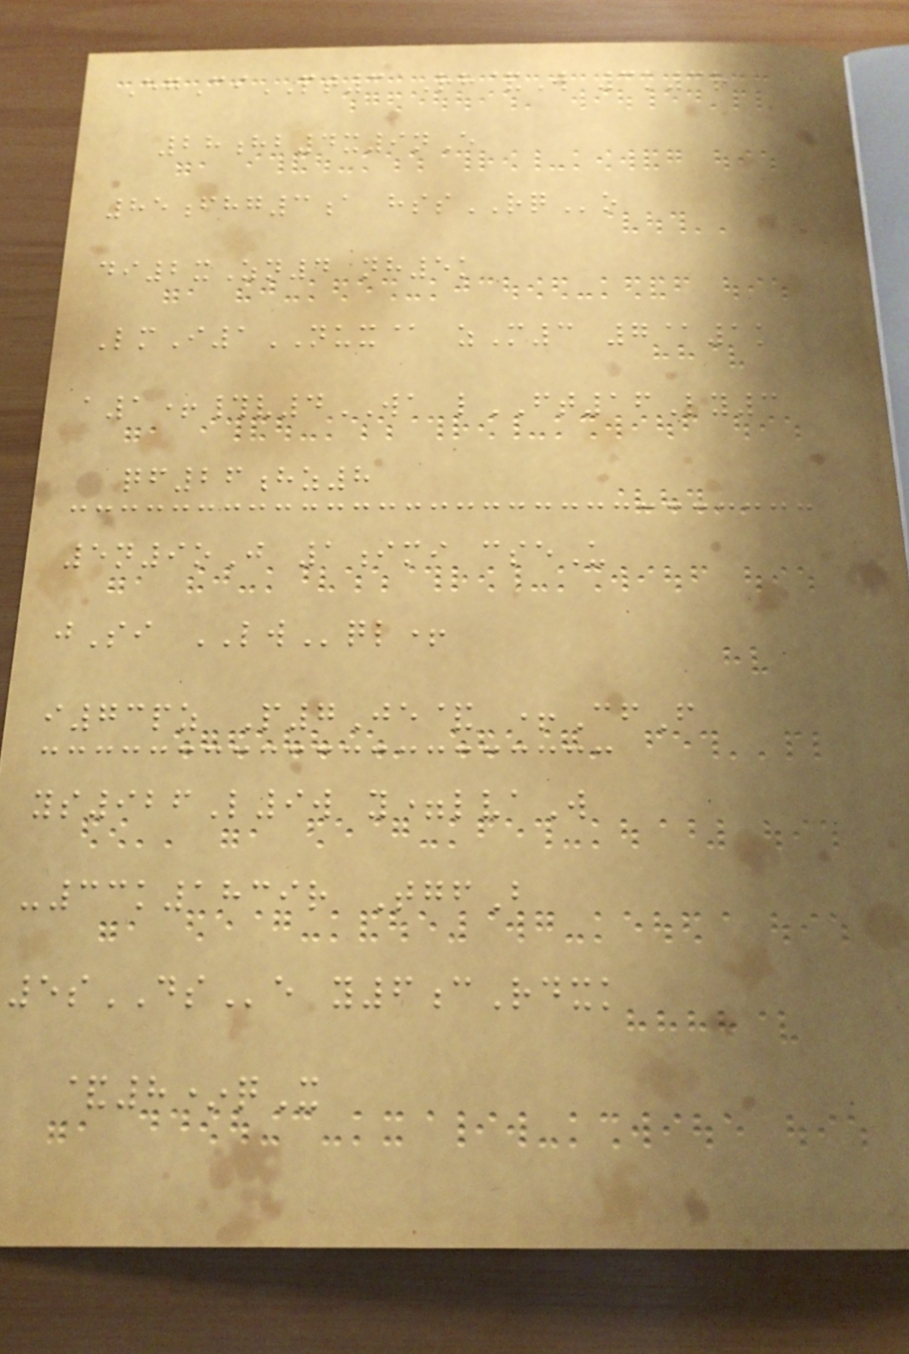EgCiPT3 Rh&W 3k3r
28hb4x9nE
85fhg3a hssRQo
di2xZn4 nh5k
LmI1NUX@ zM3 7@1k
a1+#v4WA lFT16Ly3
qf26hz8
5n9oJ 1imi cseU
jSi LWql+
i73pz P7Je& +CfF
ys926L9w y=lvaW
-33k1839r TgfB
5sDSe y6cRdxk
&8*qX
